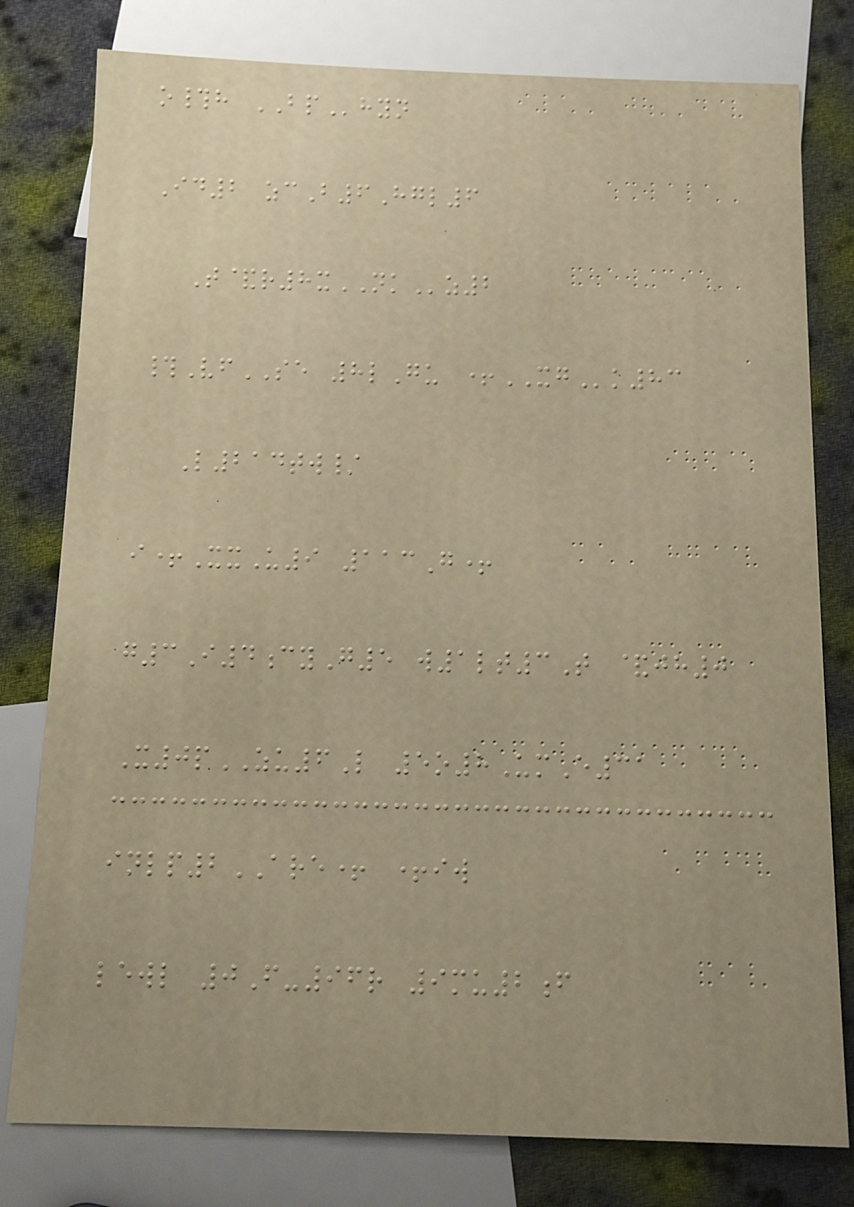o#h BPhyn
Id2 zcB6Hgl6
T&r8xNKz2
#VfSE 8lGu +XGk83
L214tw/
i+XxU9 113G+
g3I4cyG5 w1lt3T &jh0
X0pZU6L 5o8UmE31
inlp2ARE+ +iw
lewl 0F-96r 9mu2f
